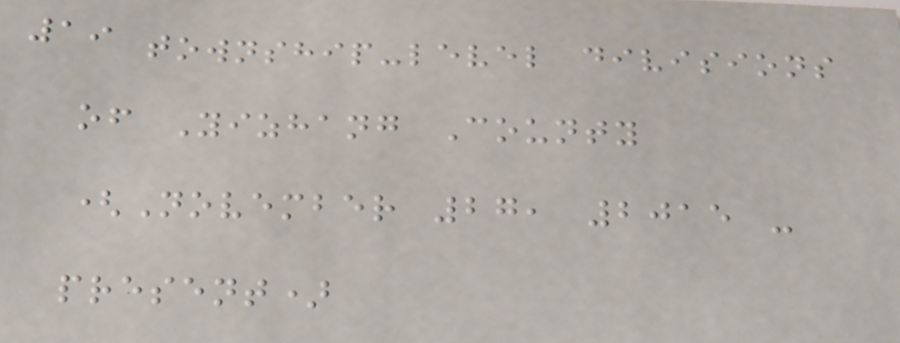19 township-level divisions
of Yizhang County
(November 27, 2015 -
present)
